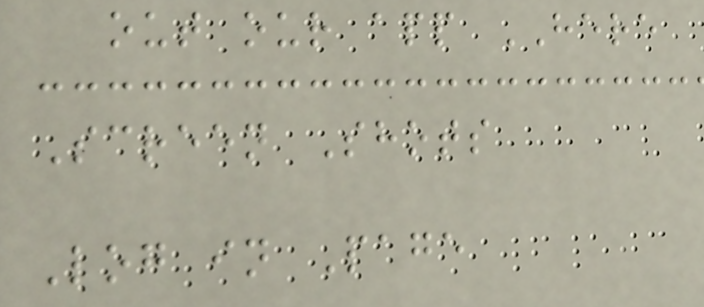out our app HERE
Screen Shots
Log in Page
